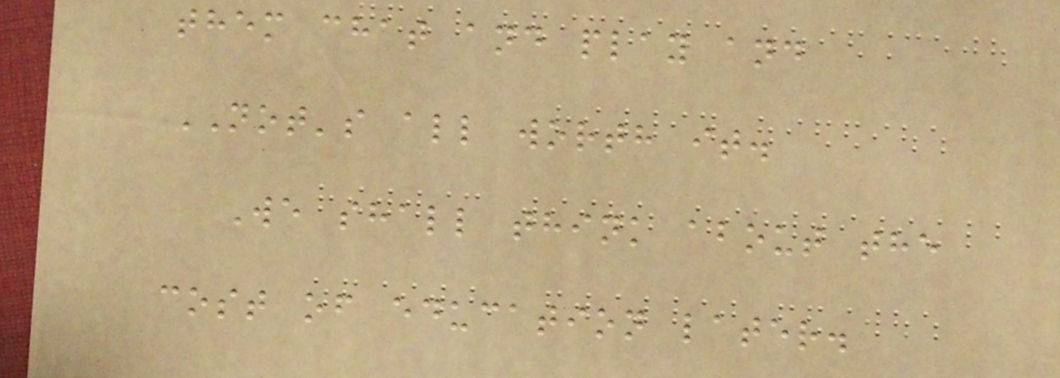them chat and play and
NOT's all worth it.
We shall think about the
cost of education later.
